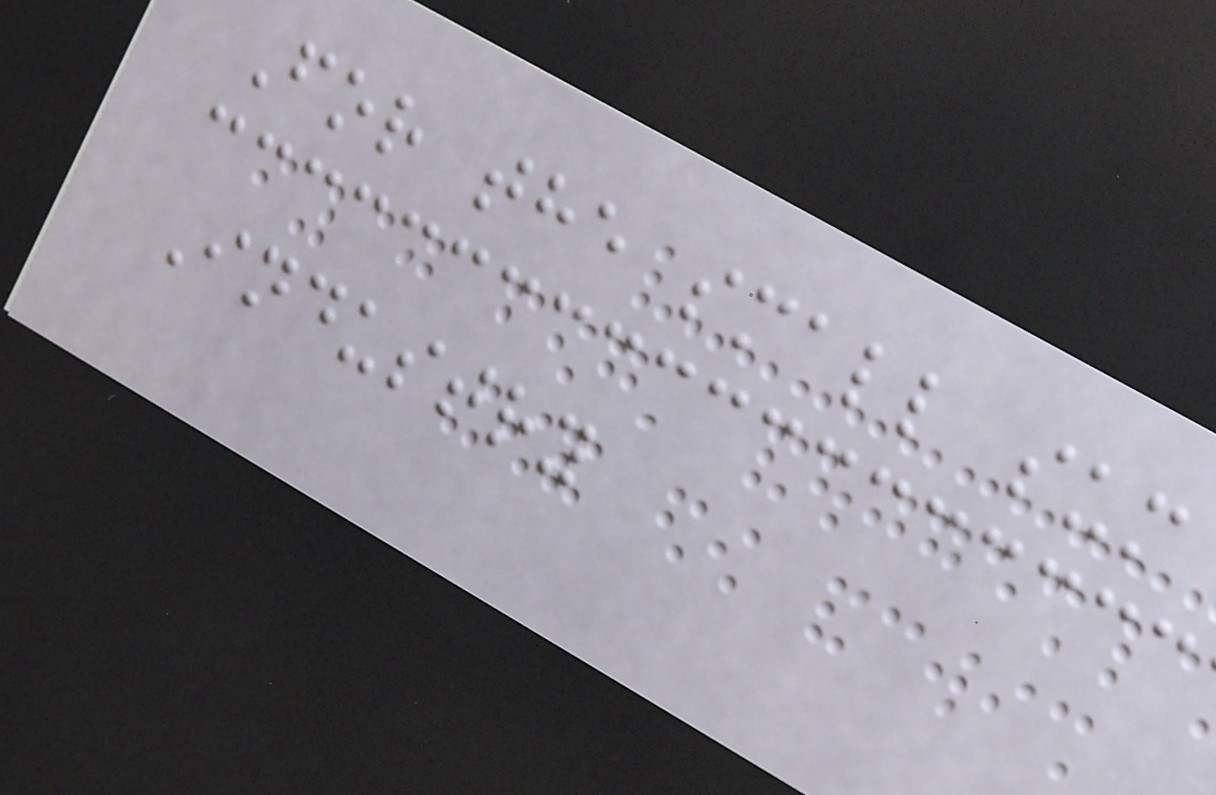For the small sum
Industry
